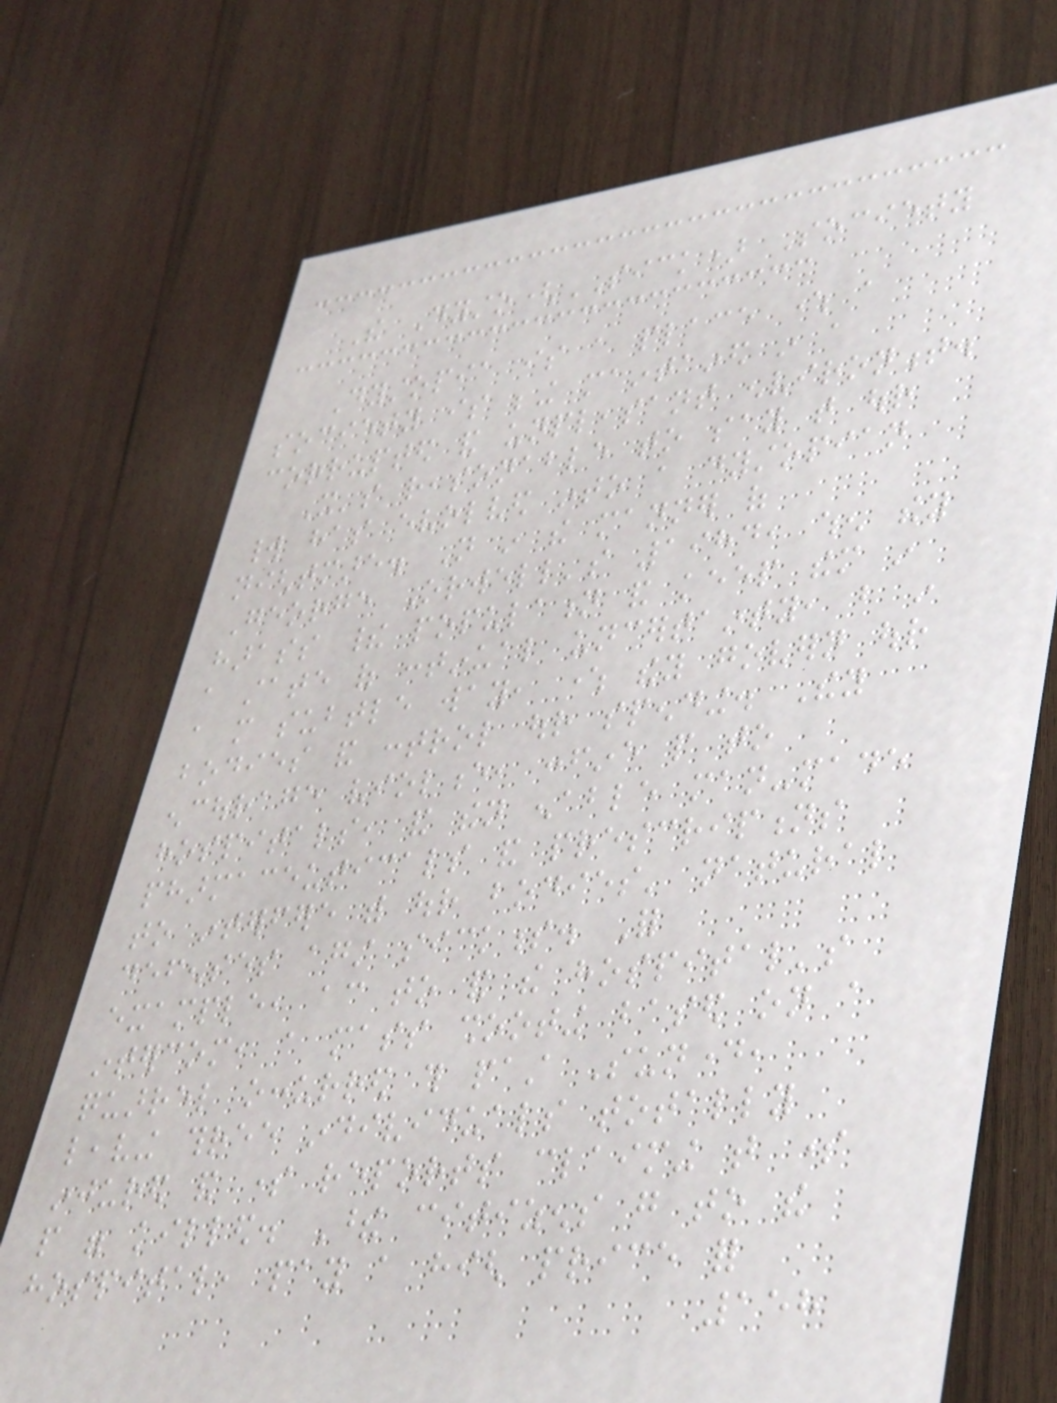The Dysto(SICK) Society
Dystopia is a place where a
society is being maintained in a
corrupted and unpleasant environment.
It's reasonable to say that our
world has evolved into a dystopian
nightmare. Not in the manner of
George Orwell's 1984, when they
harass their population and keep them in
a state of continual uncertainty, but in
a more subtle way, where they govern our
bodies and control our spending. They
encourage violence, confine people to
hospitals, and then enable man-made
pharmaceuticals and prescriptions
to interfere with our bodies' natural
defenses against sickness. For
example, according to and the hospital's
intercom, a mass shooting based on a
quarrel occurred this past Sunday,
leaving three individuals totally
injured and some reports claiming that some
people were killed. These citizens go to the
hospital, pay a high price for
158
